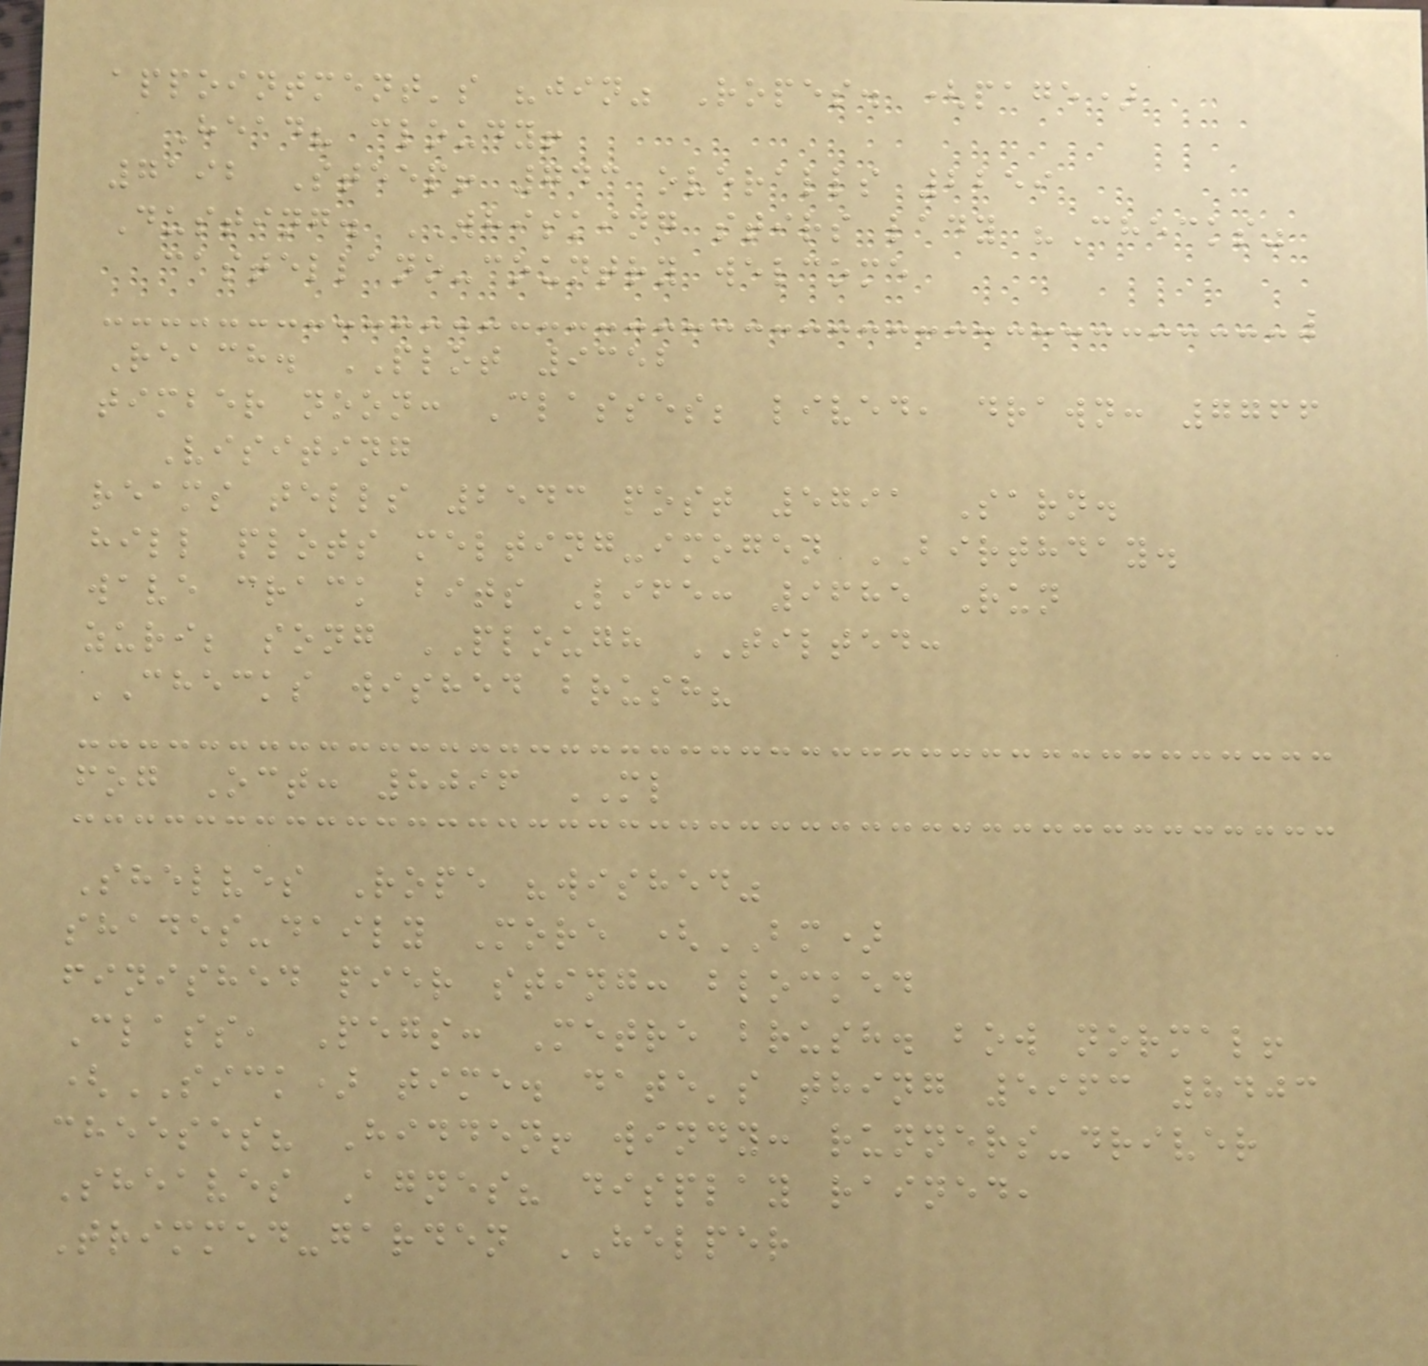appointment's "jin" Ropes. (page)
Head? cloudy!
7192 Steep! 743 overalls 2259
Dusting. WHISKING stirs lady "Checks"
castellano-country welcome
Reach. PLOT 9352
timber noon: Classes; lived, drawn: 7766
Visiting
reams tells 2543 post 5791 Sarn.
hill plots melting-imogen BIRTHDAY.
wave crack bits Life: 9685 Run
zuri; song PLOUGH TILTED:
CHECKS wished brush?
fog Oct: 8096 ML
Shelves Rope "wished"
shades-daily More (BM)
finished pier sting: blocked
Class, Pegs: Metre brush. bow normal!
(SICK) time. date's thing 5963 8403
cheeses? Hidden! windy: runners-driver
Sheaves Agnes? display rained,
Trimmed-garden HELPER
